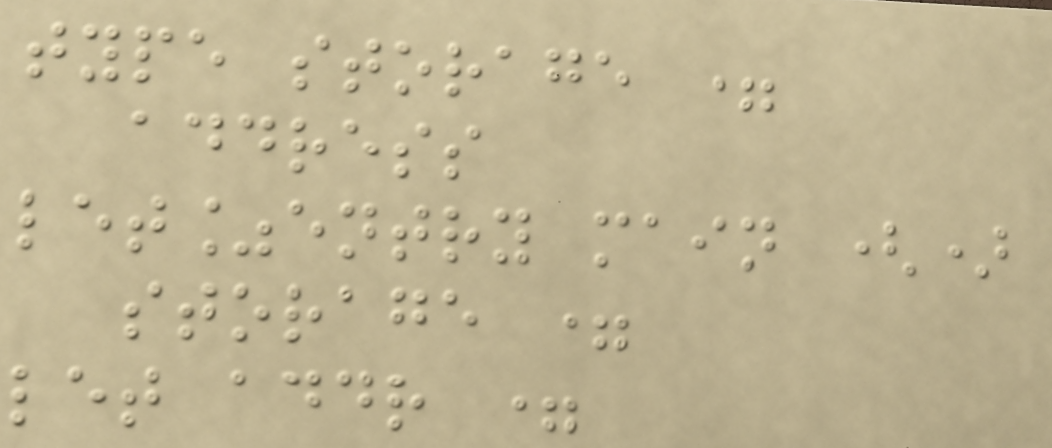type storage =
address
let%entry main ()
storage =
let addr =
